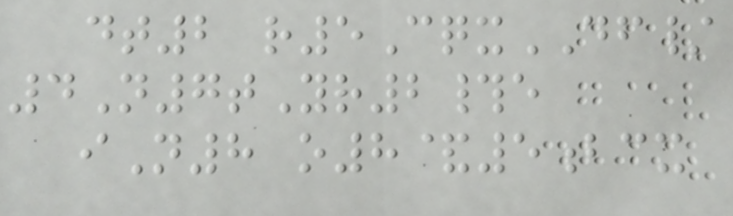dt2 r5CqxDF/
4N7tYr2#e
iN8 o8&5bcx
